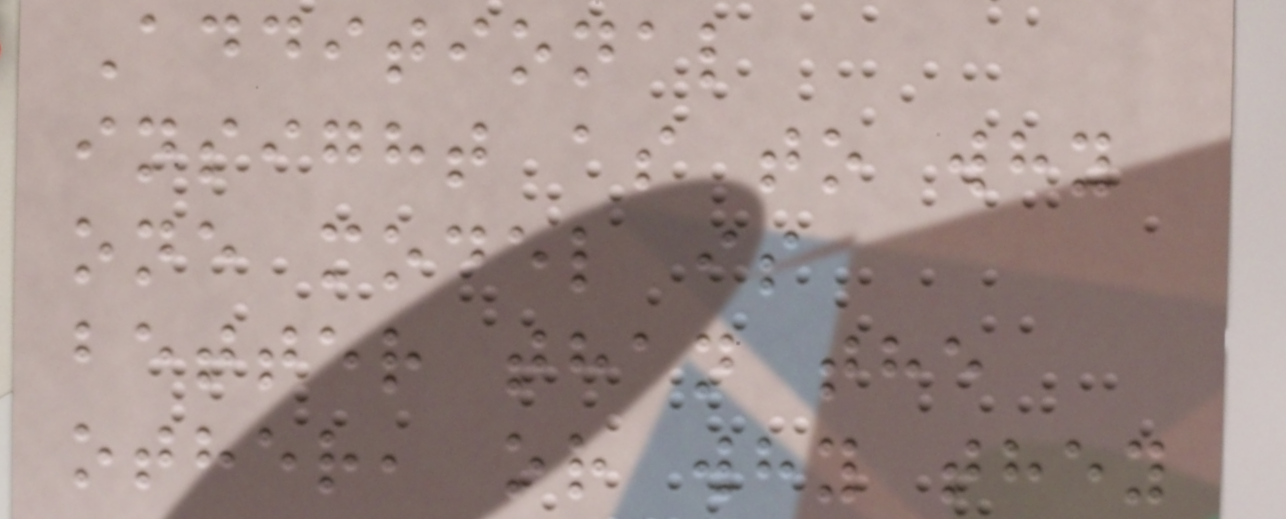Additional
insight as to why
one model is
better than the
other, or why they
